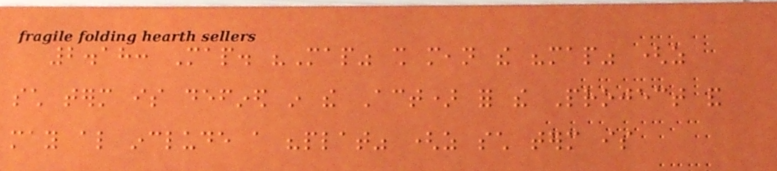2.18: Map. "Map" shall mean the "map" (as
such term is defined in the Act) for the Project and
may also include a "plat" (as such term is
